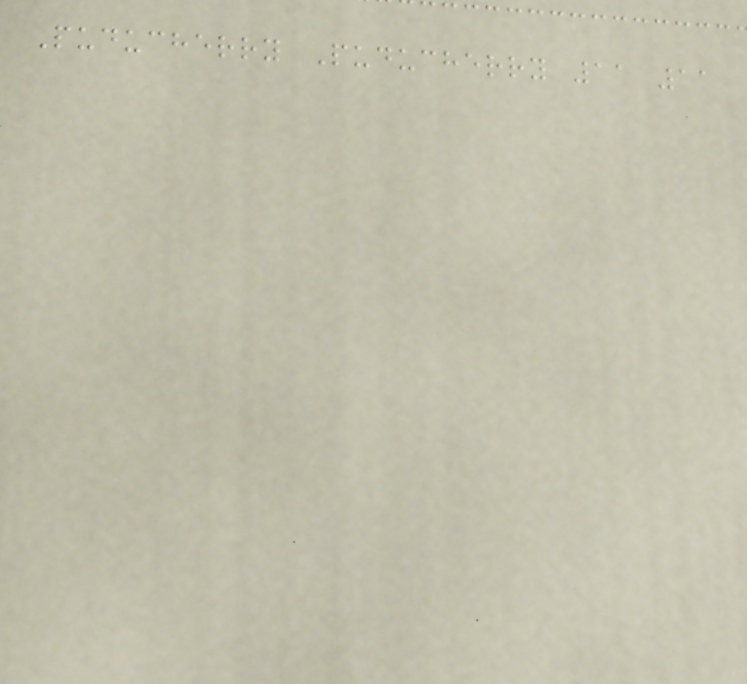Puducherry Puducherry 11 11
